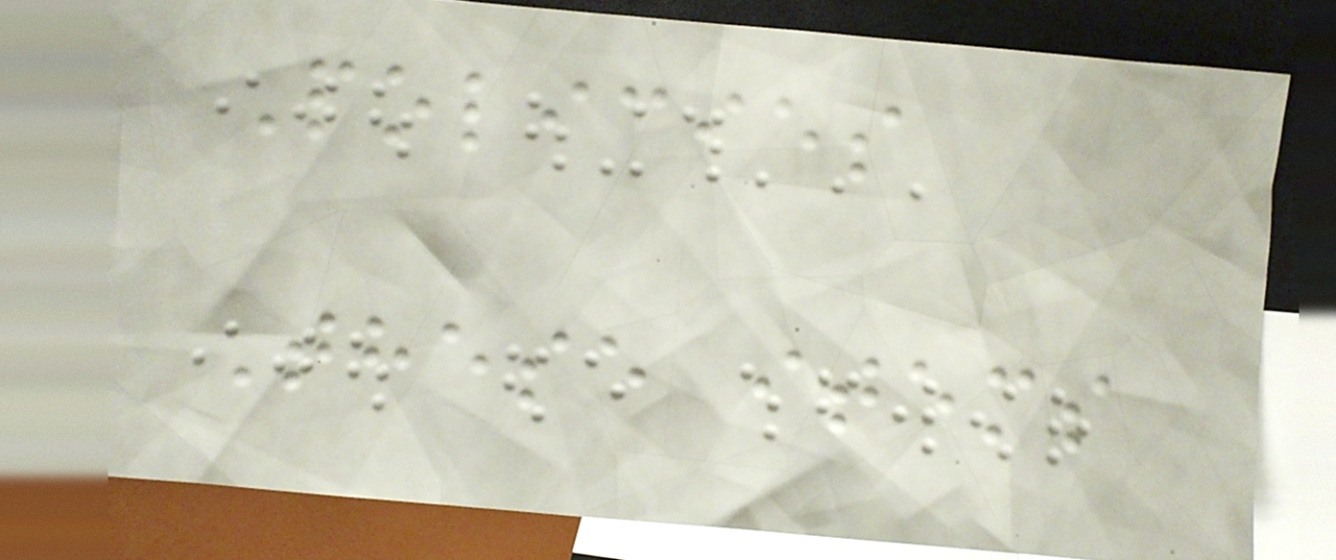Policies
These items
